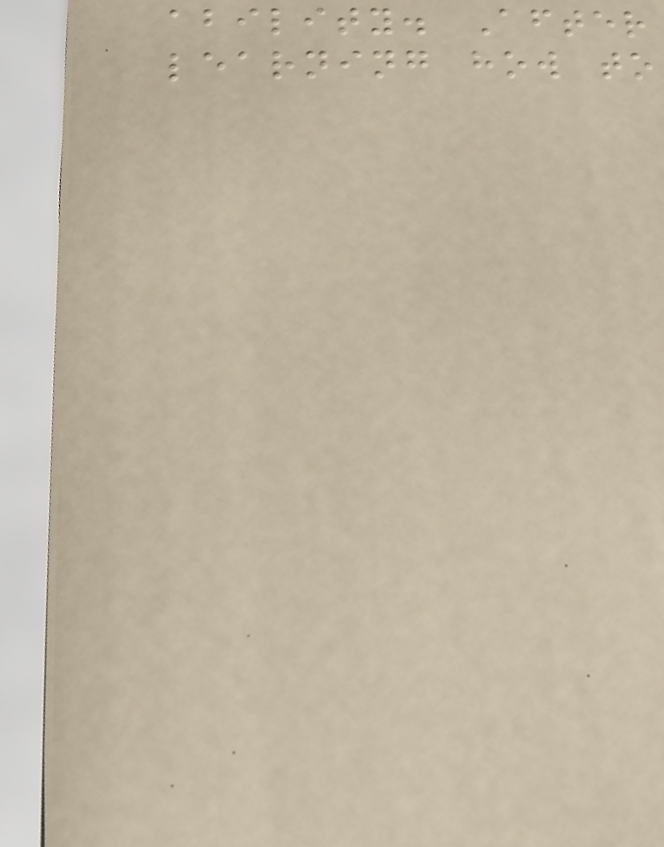ability. After
learning how to
